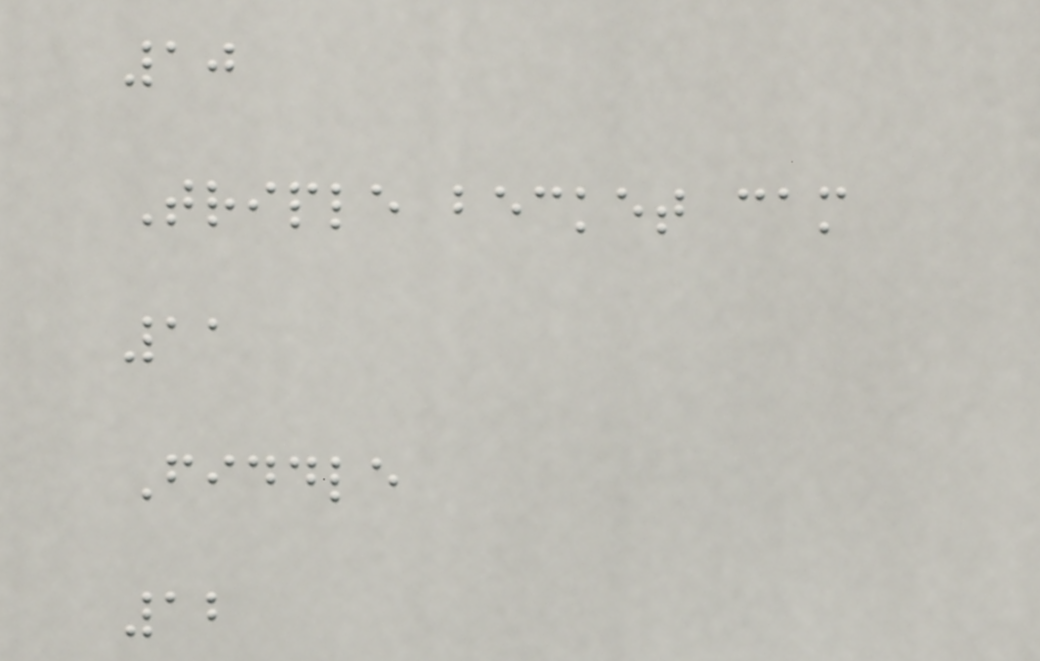10
Triple becket cam
11
Fiddle
12
